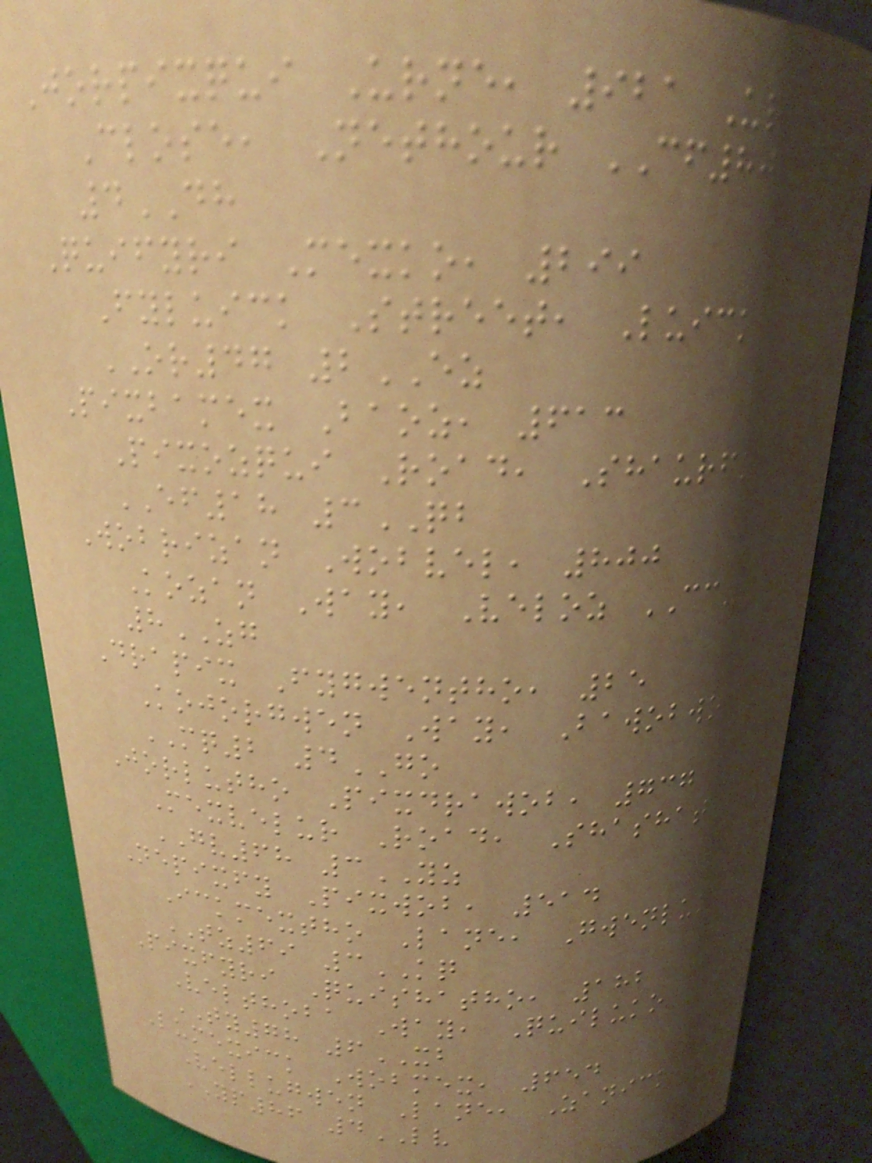Jorpixqui Urne, 921 Urri
Close, Nethour CF80
4DH
Quifyri Mexko, 299
Fyluick Street, Luick
OR47 2EZ
Pixbamex Baoz, 613
Pixozqui Road, Shaurfy
EF18 3QB
Wobrizan Wobvel, 800
Kozan Way, Veloz CC96
8ZG
Drapix Fygwentho, 25
Kojorgwen Way, Bawobwob
MQ2 4GO
Jorlutho Pixdrawob, 737
Mexvelur Road, Shashatho
GV68 3YZ
Nepixfy Pixwob, 514
Ickmextho Lane, Gwenlune
TZ69 3KQ
Pixfyri Quishatho, 182
Velthoba Way, Quiluko
TY78 6XB
Lumexick Wobmex, 654
Vellugwen Lane, Zanick
YP86 4LV
